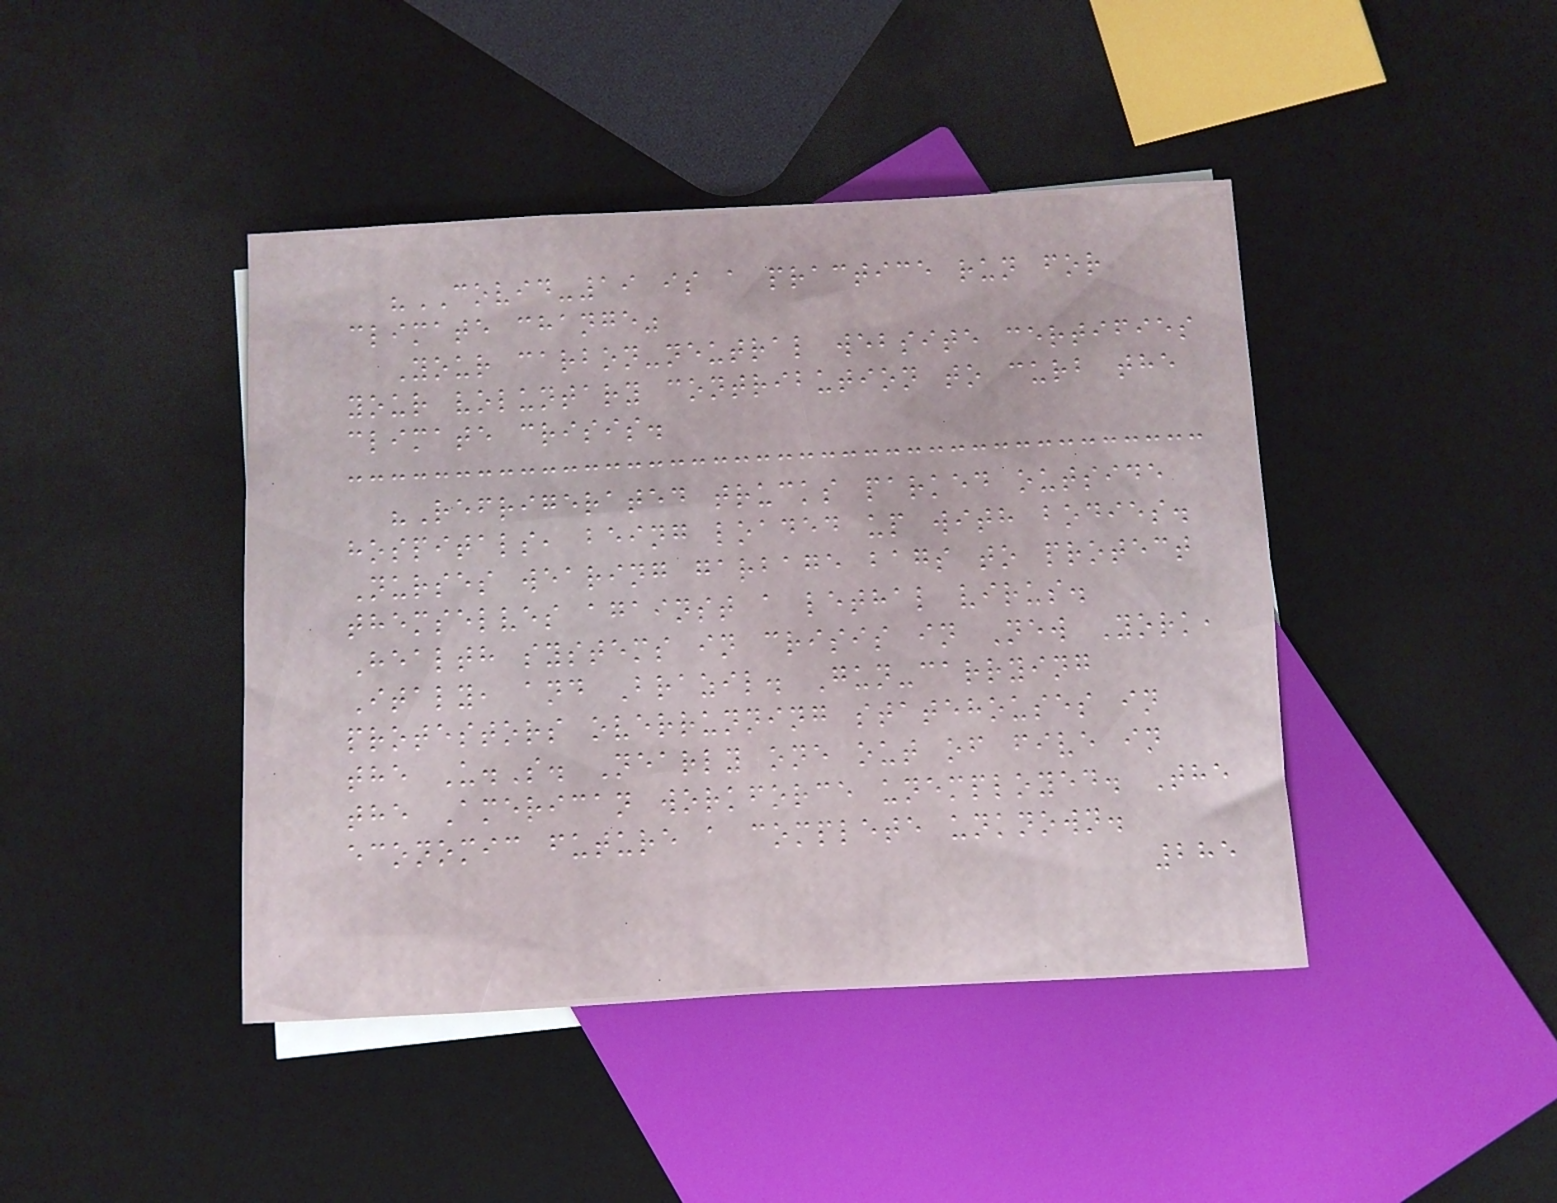"COVID-19 is a practice run for
climate change"
Your carbon-neutral website certifies
your voluntary contribution to curb the
climate crisis.
"Refrigerated trucks parked outside
hospitals, being loaded up with bodies.
Nurses wearing garbage bags to protect
themselves against a lethal virus.
Health systems in crisis in New York,
Italy, and Brazil. Gun-carrying
protestors overrunning statehouses in
the U.S. Nearly one out of five in
the American workforce unemployed. The
economic future a complete unknown.
285
